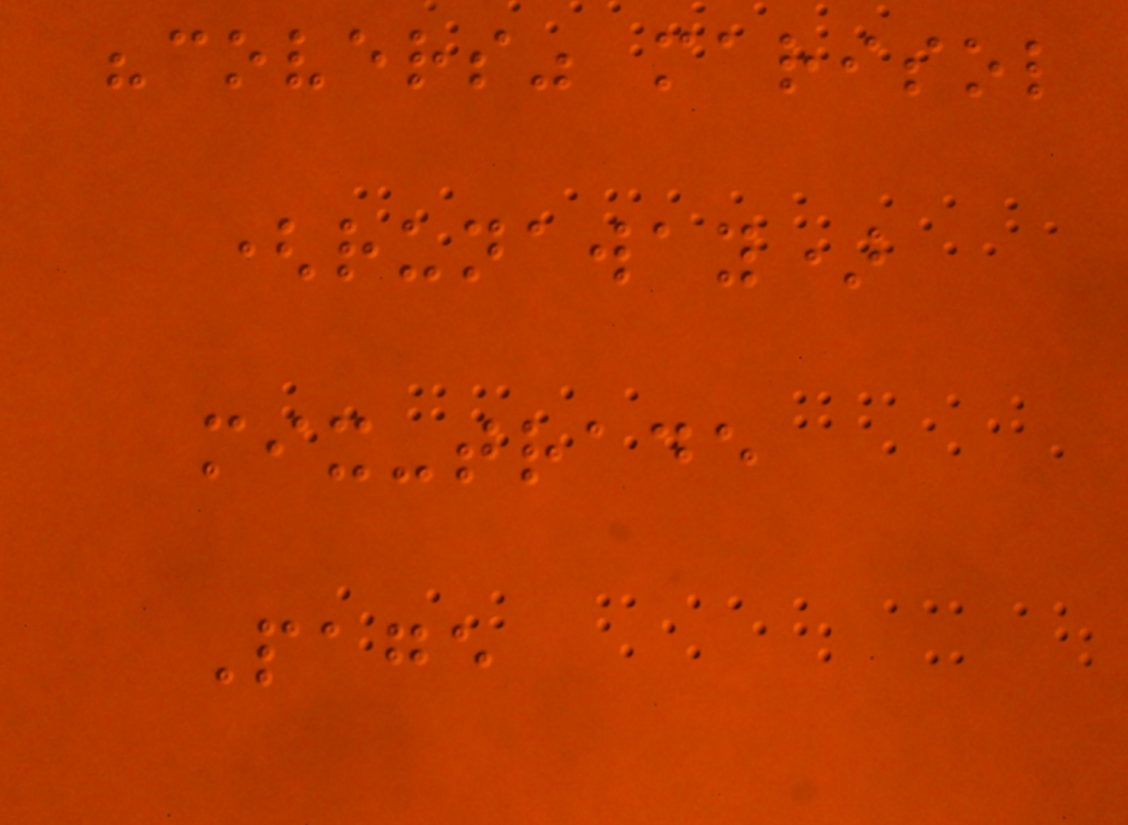"covers" marisol
(runaway)
mix-trade
Page
